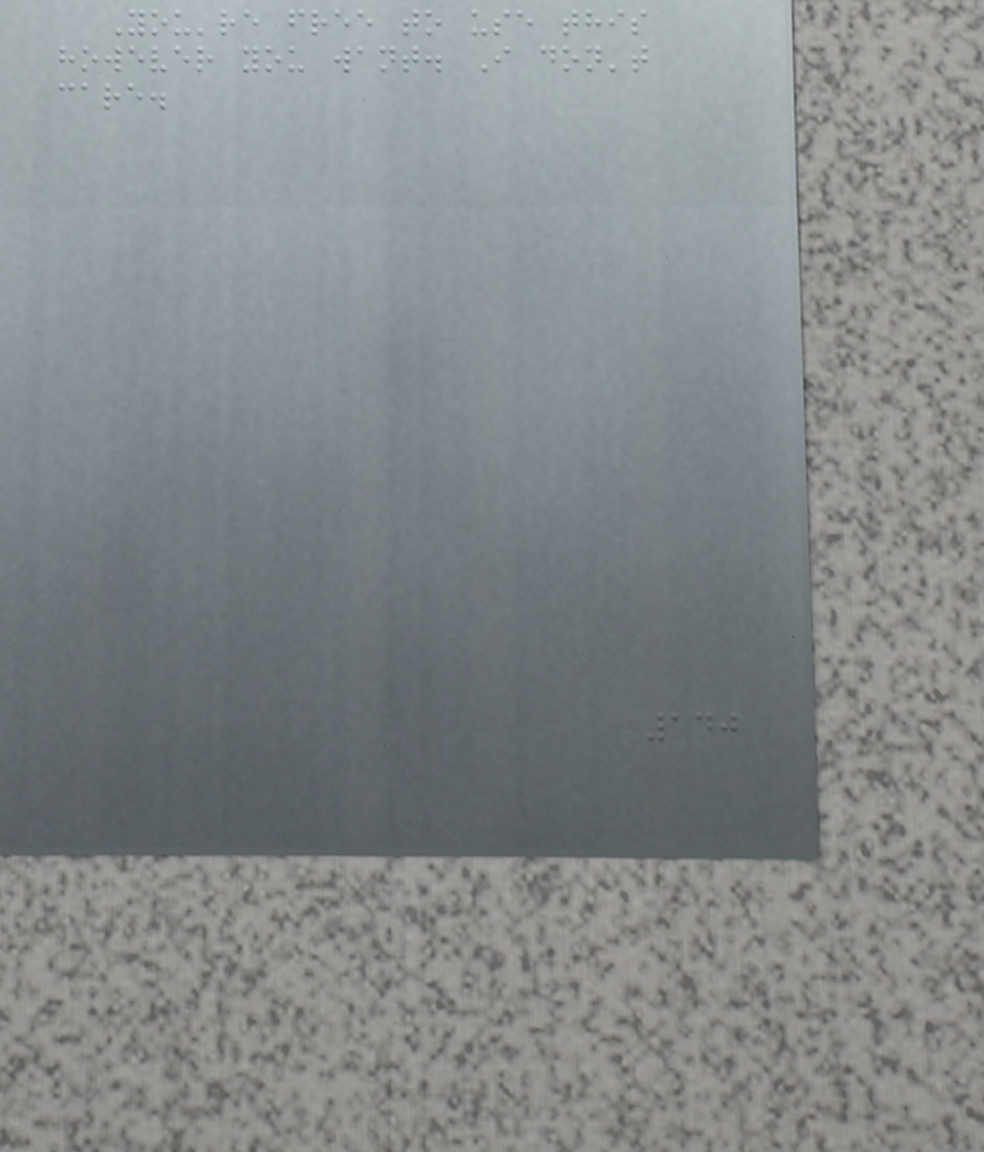You're free to use this
however you want. I don't
care.
140
